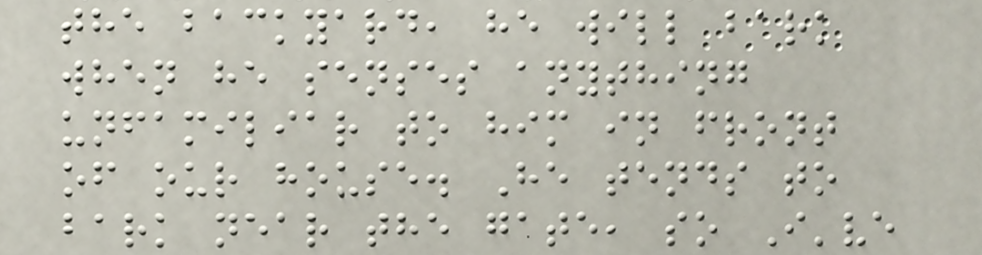the backyard, he will bark
when he senses anything
unfamiliar to him in front
of our house. He tends to
bark near the gate, so I've
